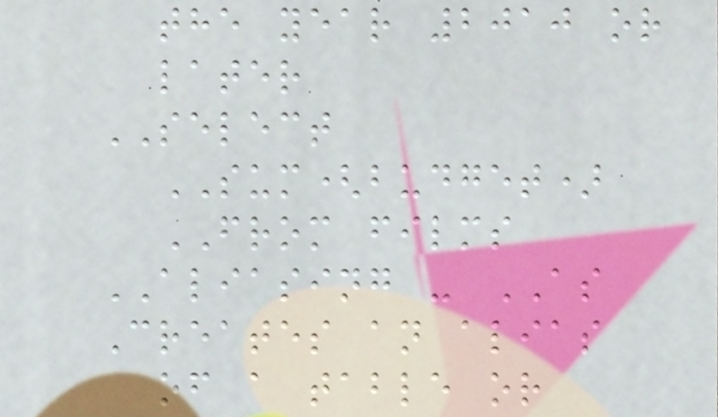the year 2010 or
later
SELECT
SUM(budget)
FROM films
ALIASING - AS
Creates an alias
of a table or
